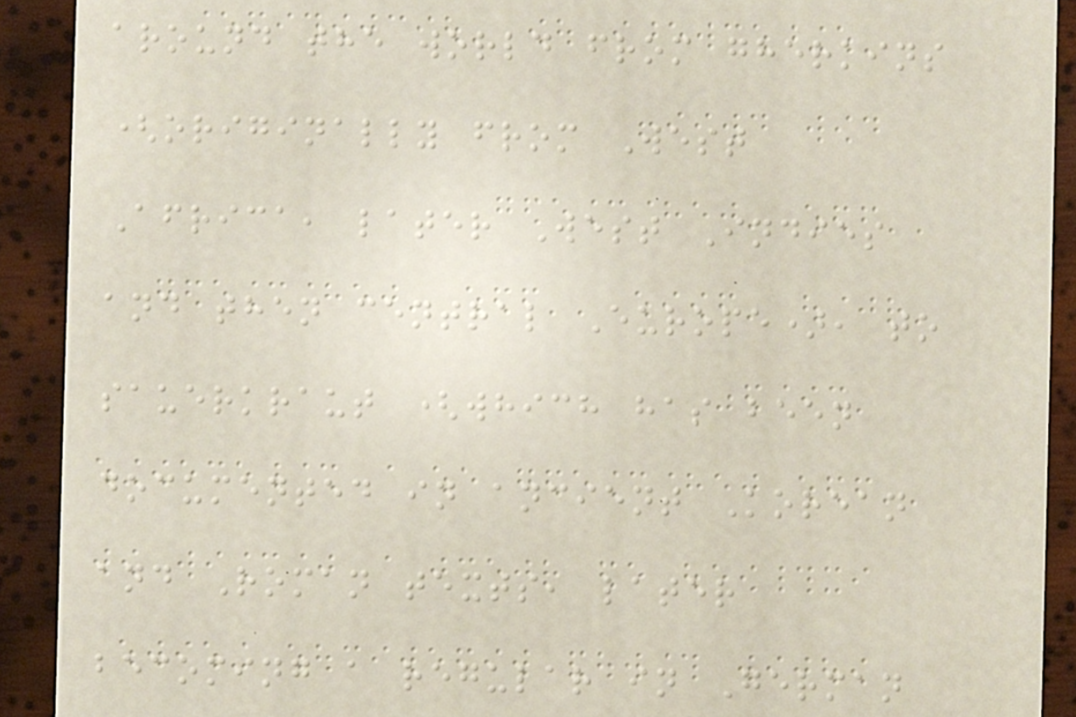around the world from gherkins
(originally from West
Africa, later West Indies
and then central Europe), to
sauerkraut (which has been
documented in ancient Korean
and Roman texts, later
becoming a regular in German
